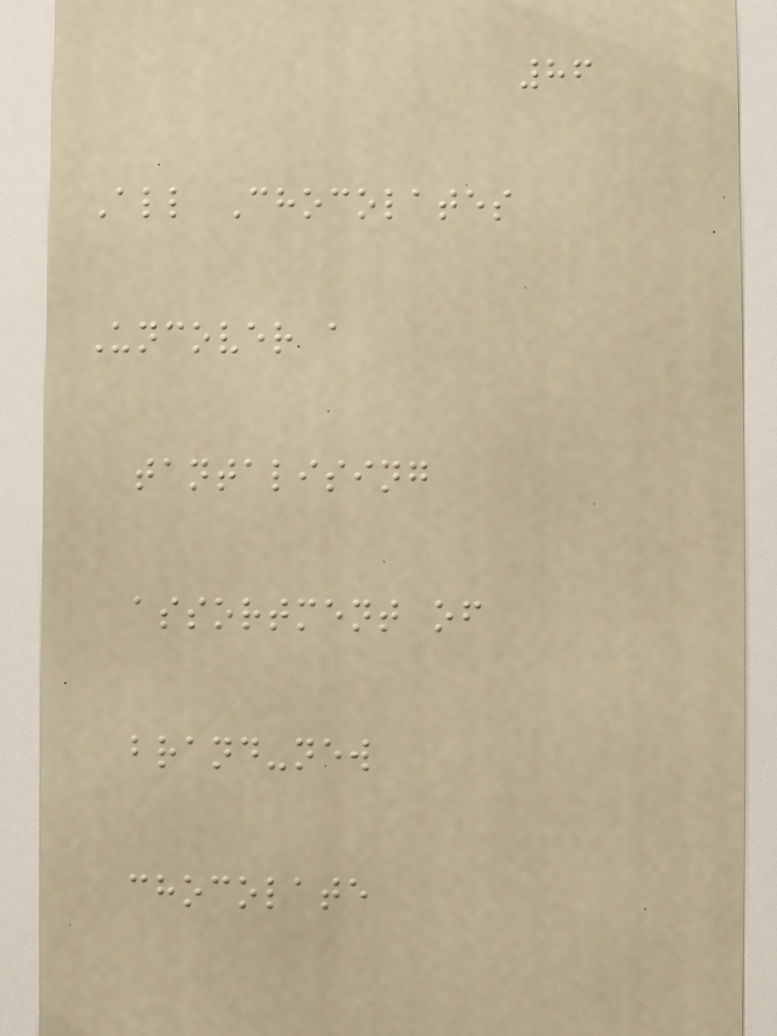86
All Chocolates
Uncover a
tantalising
assortment of
brand-new
chocolate
